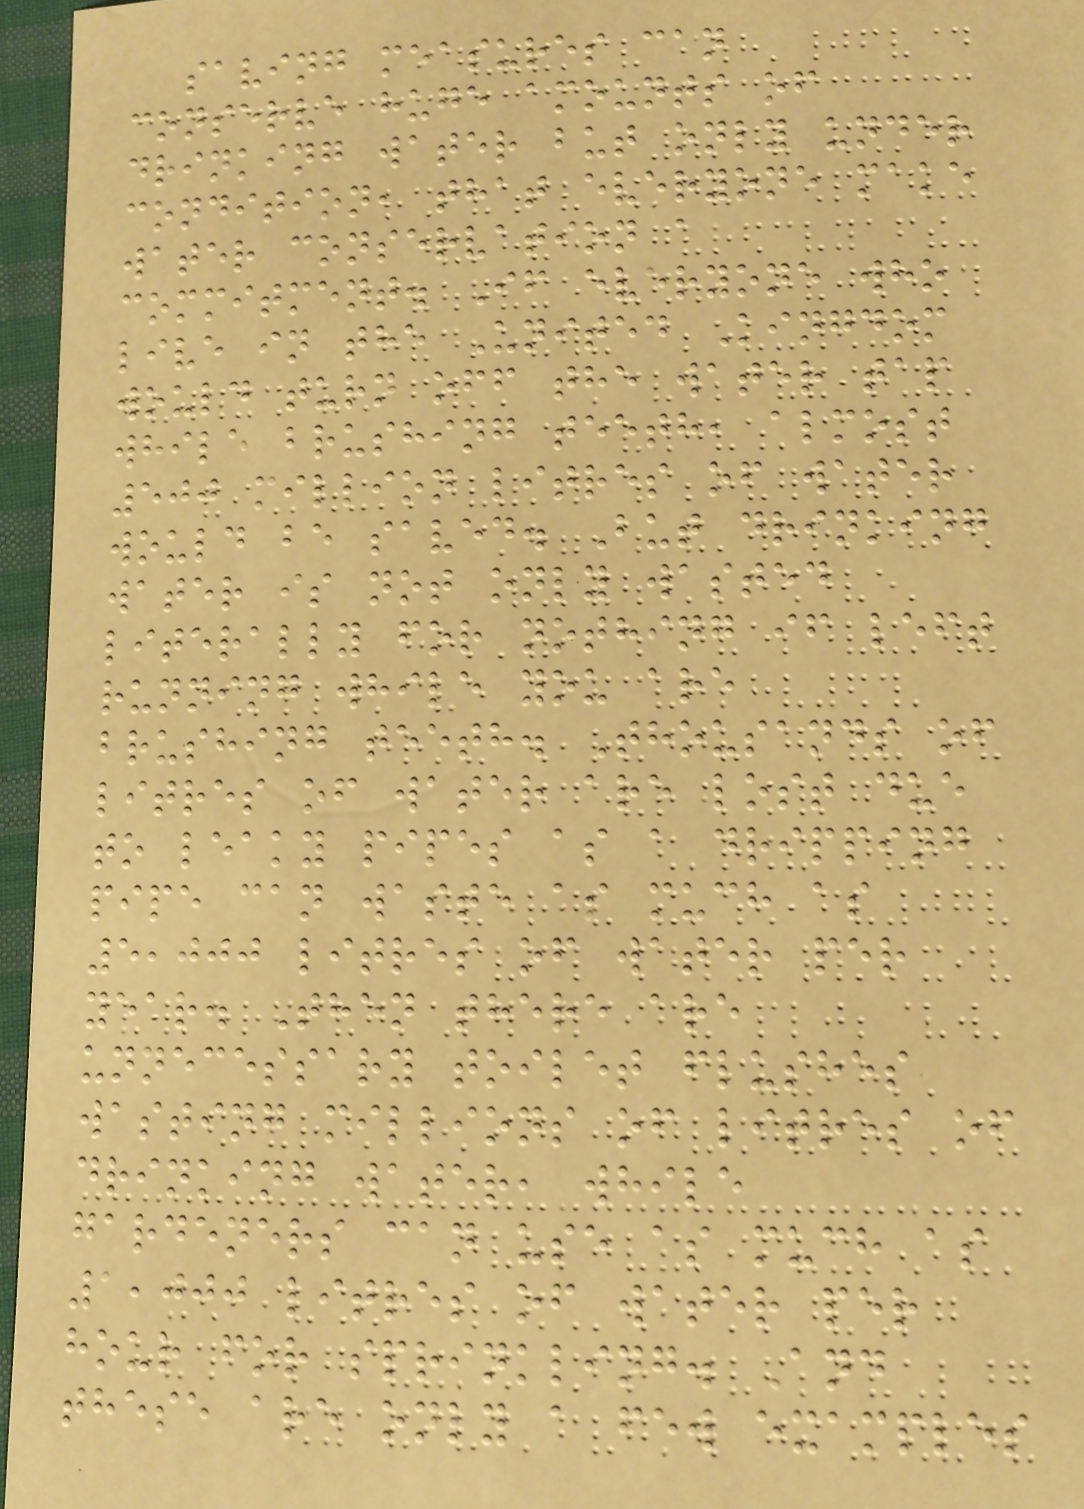saving measures can
conserve huge amounts of
drinking water but only under
condition, that everyone make
water conservation a
commitment. If everyone who
live in the United Kingdom
would turn off the water tap
while brushing teeth, almost
500 million litres of water
would be saved. But drinking
water is not only wasted
literally for nothing if left
running while you are
brushing teeth. Thousands of
litres of water are lost due
to leaky pipes as a dripping
pipe can waste as much as
5,000 litres of water per
year. Then there are
unnecessary toilet flushes
wasting millions of litres of
drinking water, while
gardeners can use as much as
1,000 litres of water per
hour for sprinkling. And
these are only a few examples
